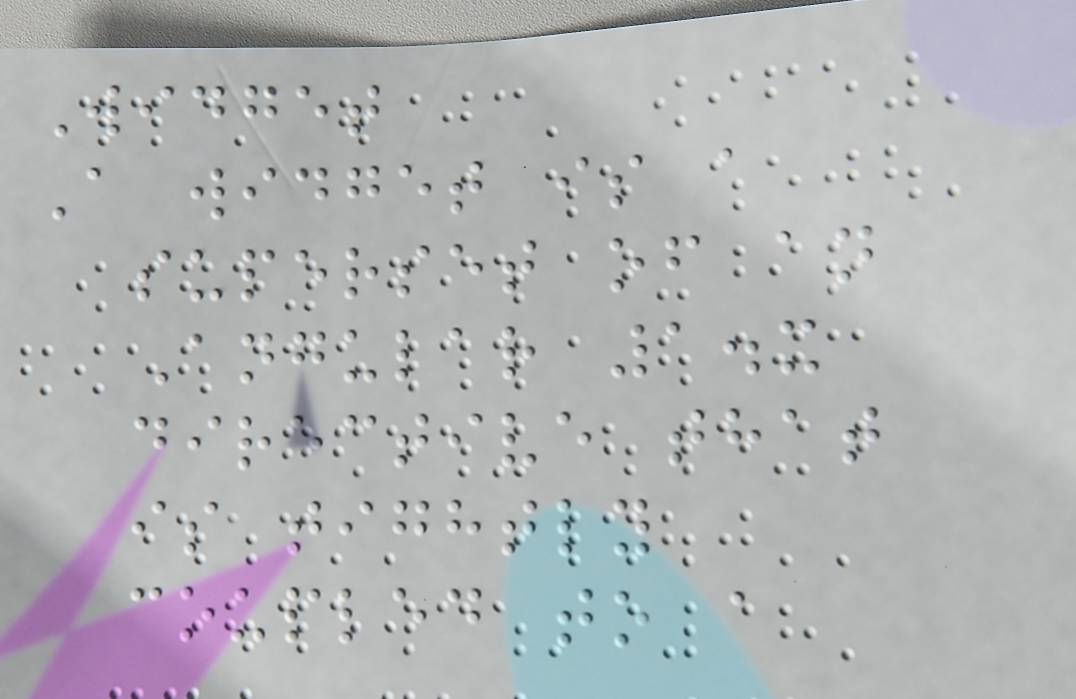Widget
A widget is a
superset of an
Angular 1.x
directive that
is tightly
coupled to a
